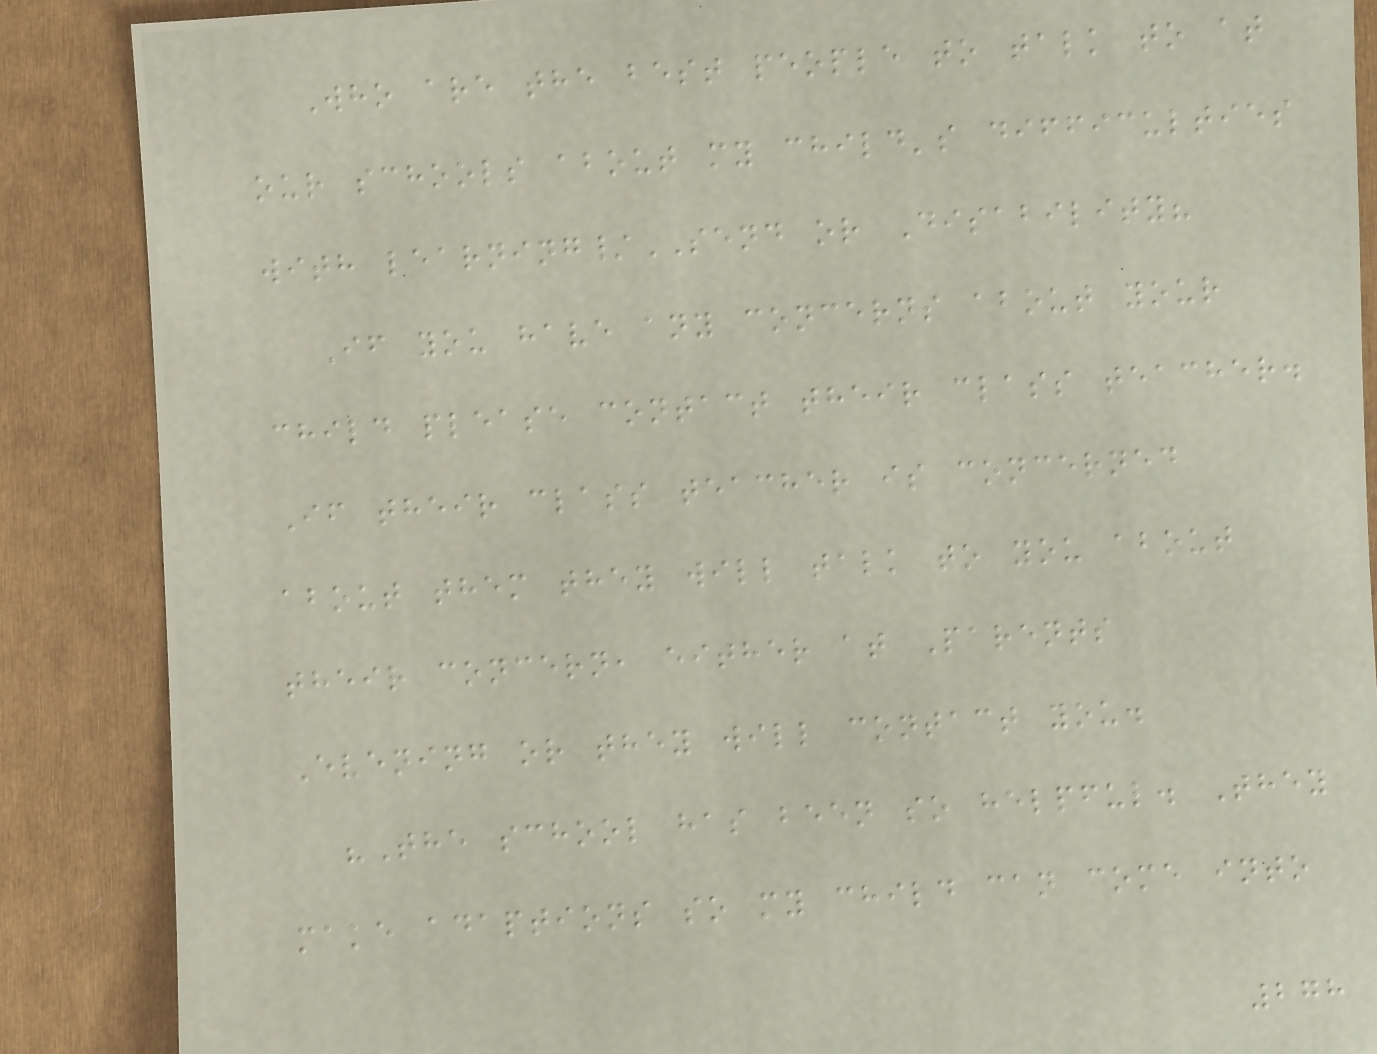Who are the best people to talk to at
our schools about my child's difficulties
with learning/SEND or Disability?
If you have any concerns about your
child please contact their class teacher.
If their class teacher is concerned
about them they will talk to you about
their concern, either at Parents
Evening or they will contact you.
"The school has been so helpful. They
make adaptions so my child can come into
278
